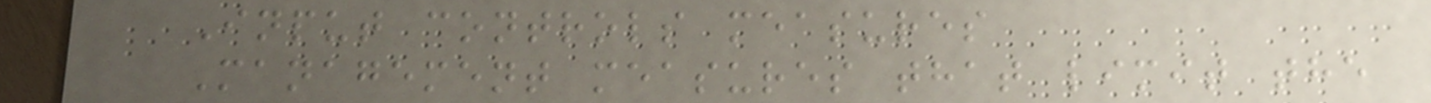Input controls measures
Management measures that limit the
